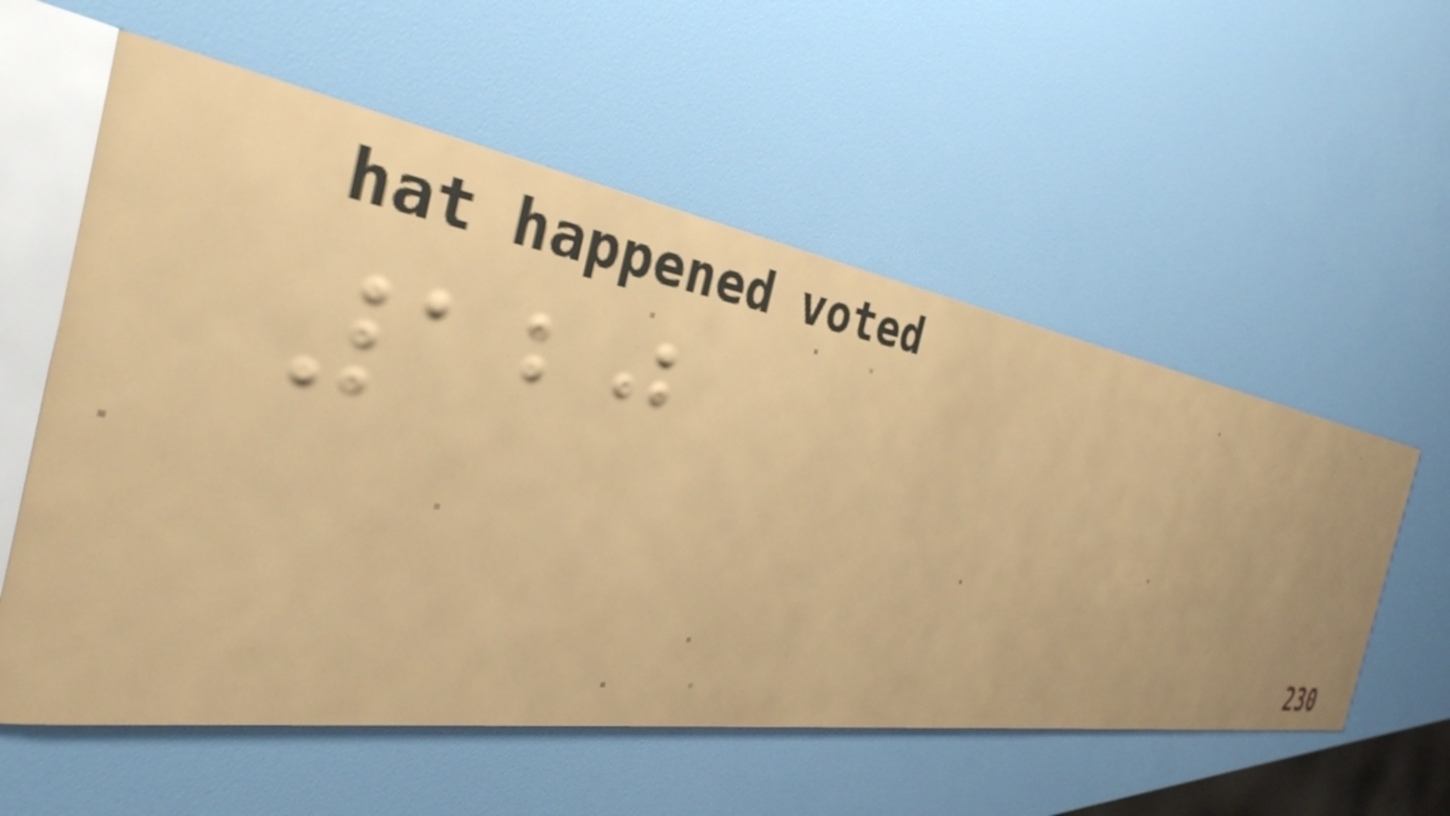120
